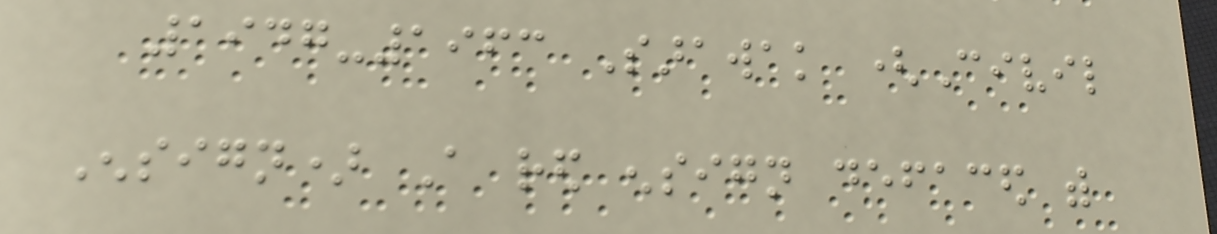1947-1963 Sarawak (Civil
Ensign) A red ensign defaced with
